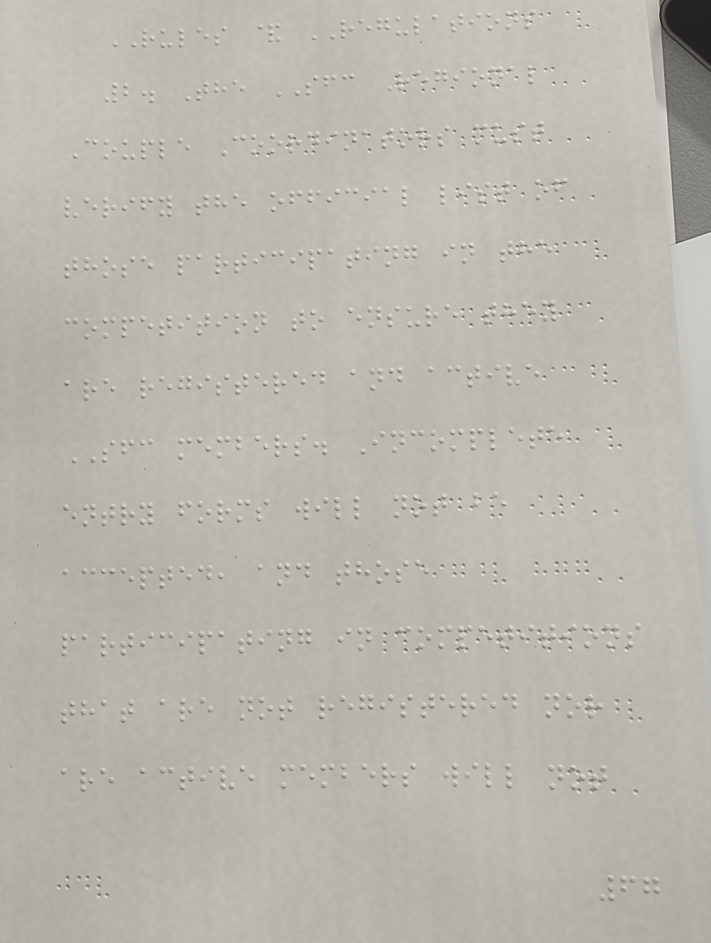RULES & REGULATIONS
2. The SFC Regional
Couple Coordinators must
verify the official list of
those participating in the
competition to ensure they
are registered and active
SFC members. Incomplete
entry forms will not be
accepted, and those
participating in competitions
that are not registered nor
are active members will not
67
